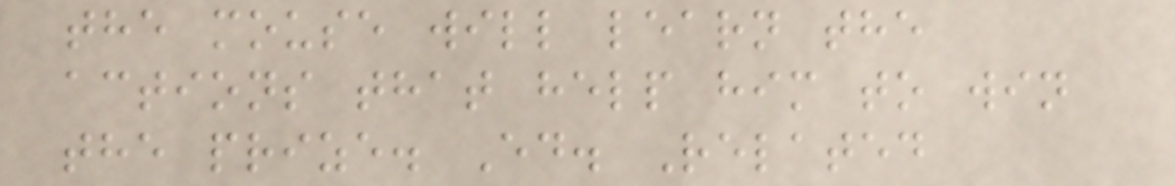the mouse will learn the
actions that help him to win
the prize. Ed. Related
